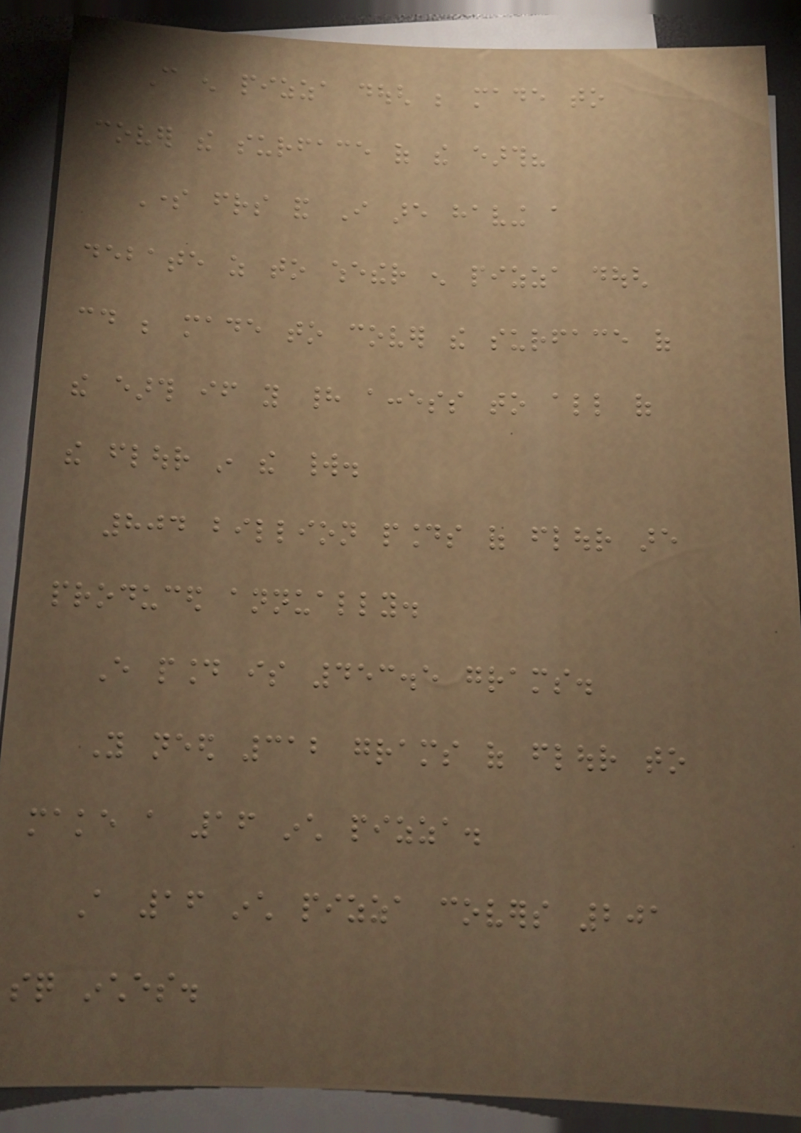Can enough pizza dough be made to
cover the surface of the earth?
Some friends and I are having a
debate as to whether enough pizza dough
could be made to cover the surface of
the earth if you had access to all of
the flour in the world.
804 billion pounds of flour are
produced annually.
Every pound is 453.5 grams.
You need 312 grams of flour to
make a 16 inch pizza.
A 16 inch pizza covers 201
sq inches.
